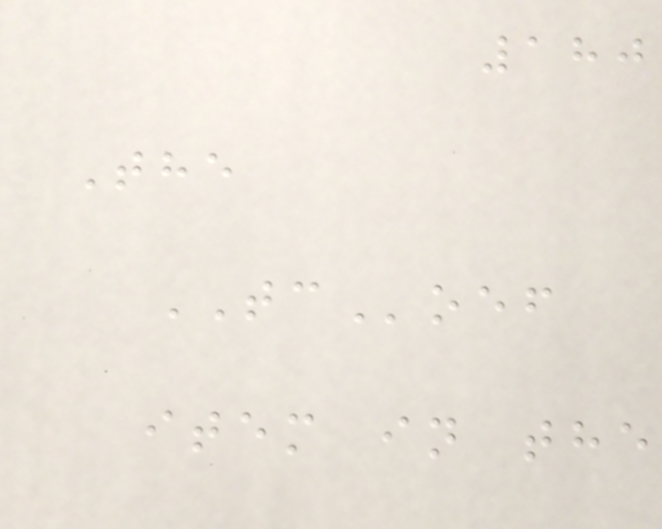180
The
TCoef
item in the
